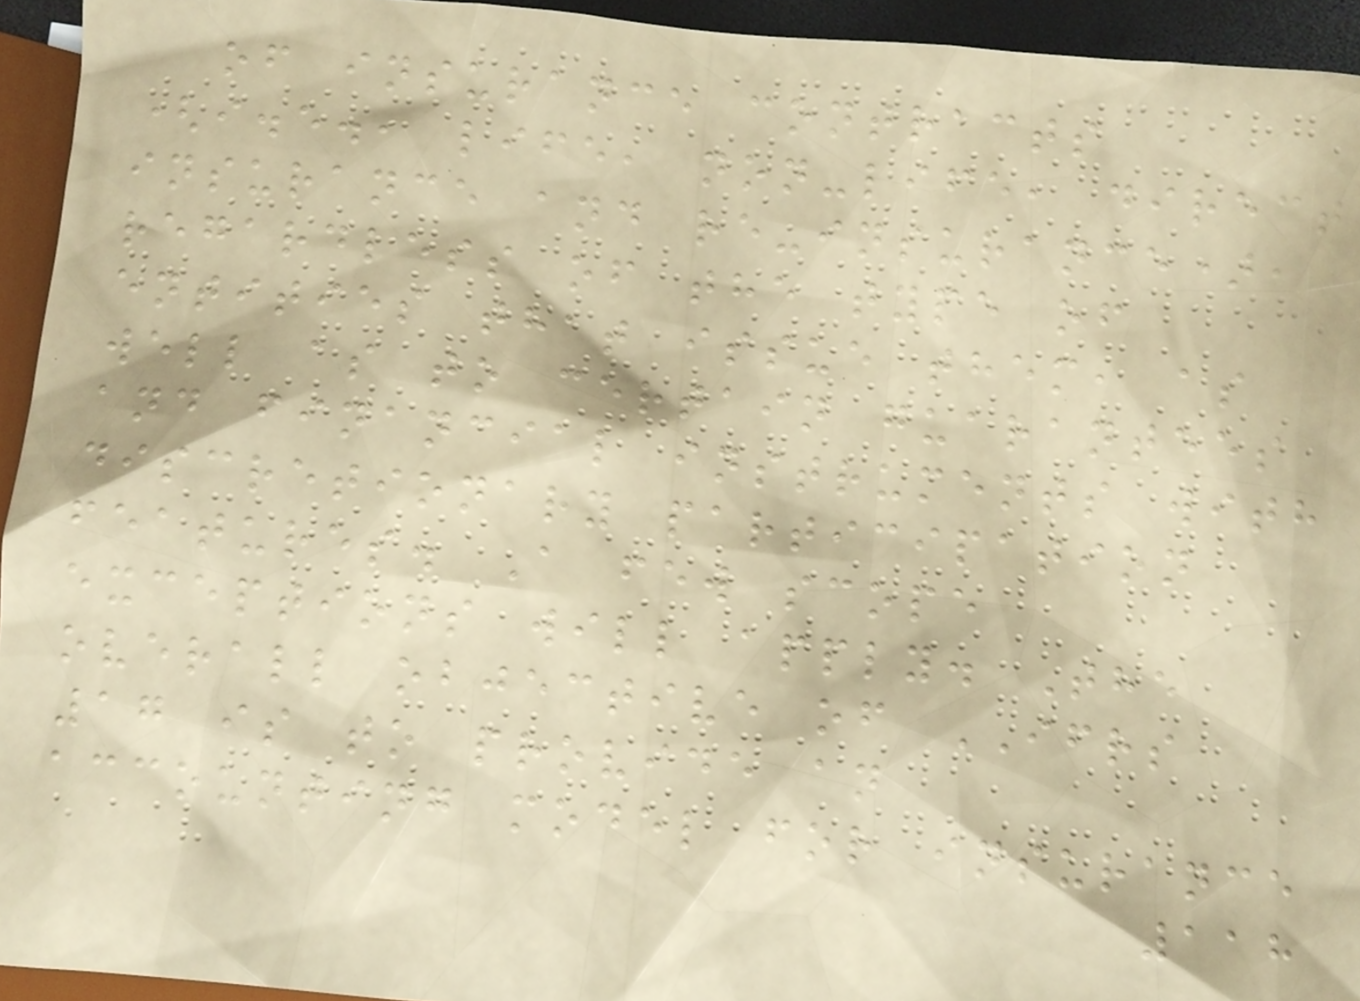of insurance contracts
(i.e., life, non-life, direct
insurance and re-insurance),
regardless of the type of
entities that issue them, as
well as to certain guarantees
and financial instruments with
discretionary participation
features. A few scope
exceptions will apply. The
overall objective of IFRS
17 is to provide an
accounting model for insurance
118
